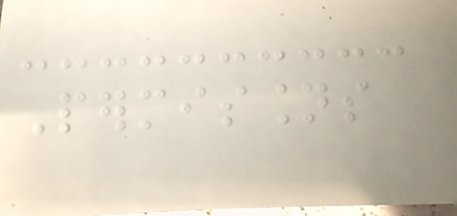Permissions
